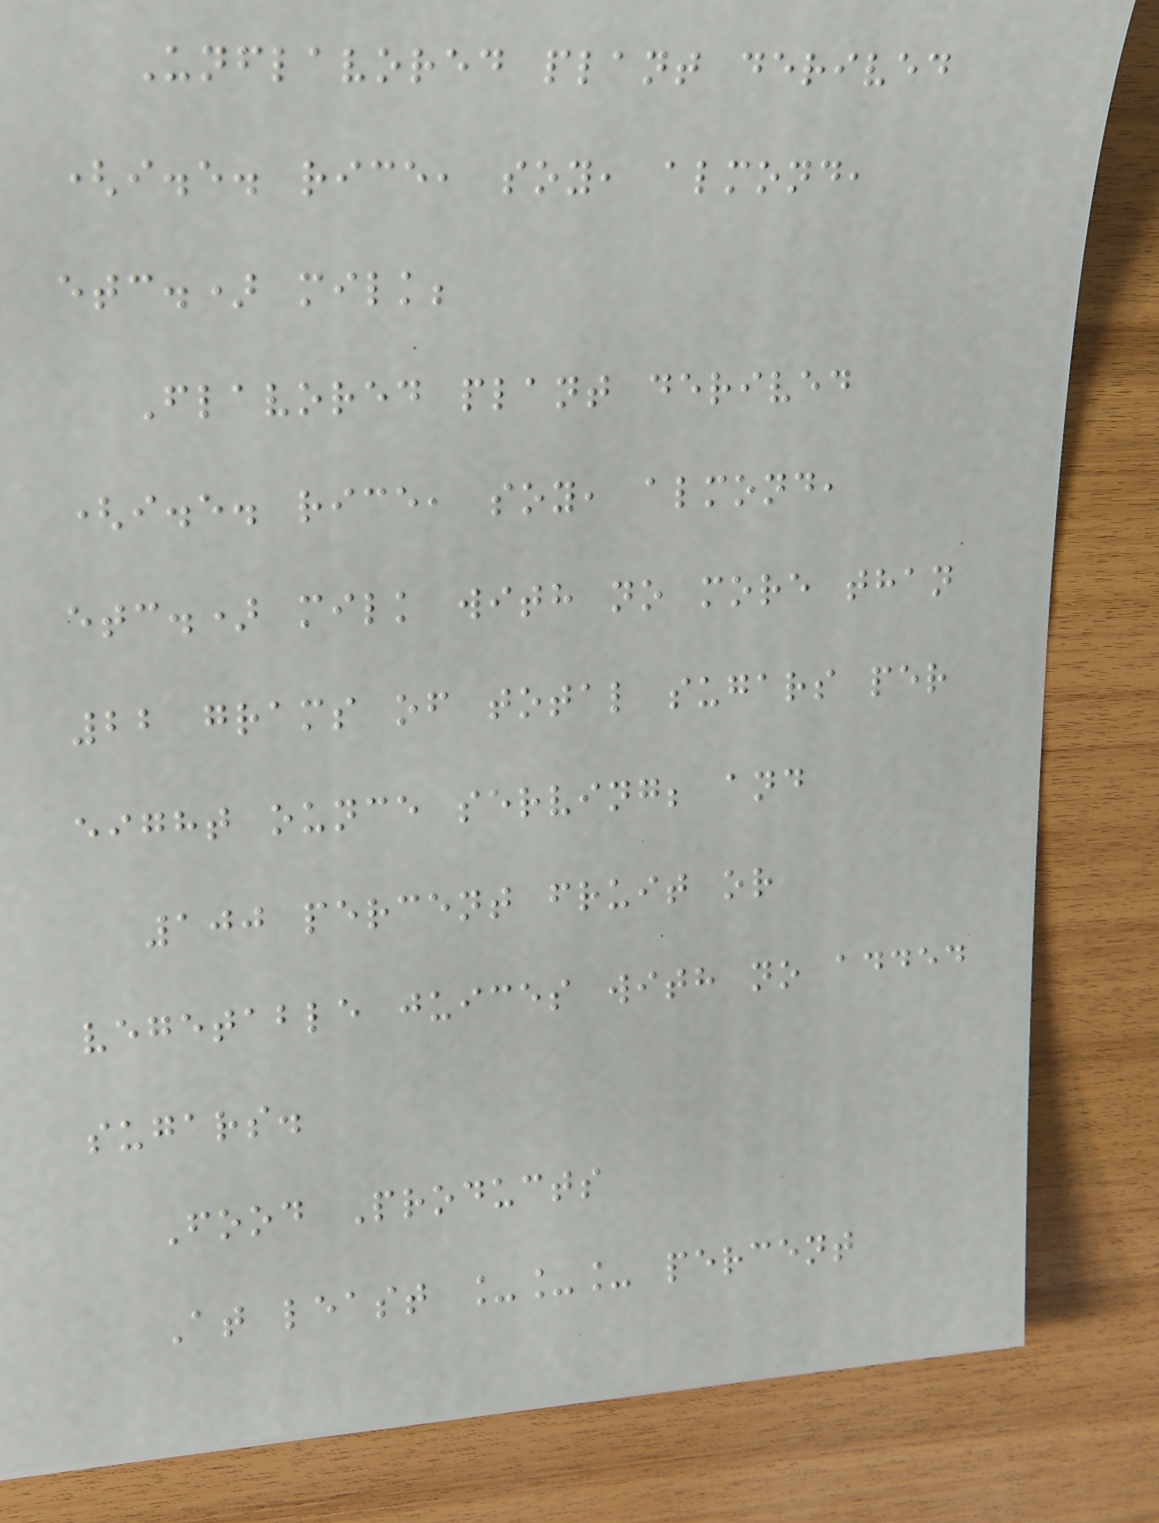Unflavored plant derived
(i.e. rice, soy, almond,
etc.) milk;
Flavored plant derived
(i.e. rice, soy, almond,
etc.) milk with no more than
22 grams of total sugars per
eight ounce serving; and
100 percent fruit or
vegetable juices with no added
sugars.
Food Products
At least ___ percent
